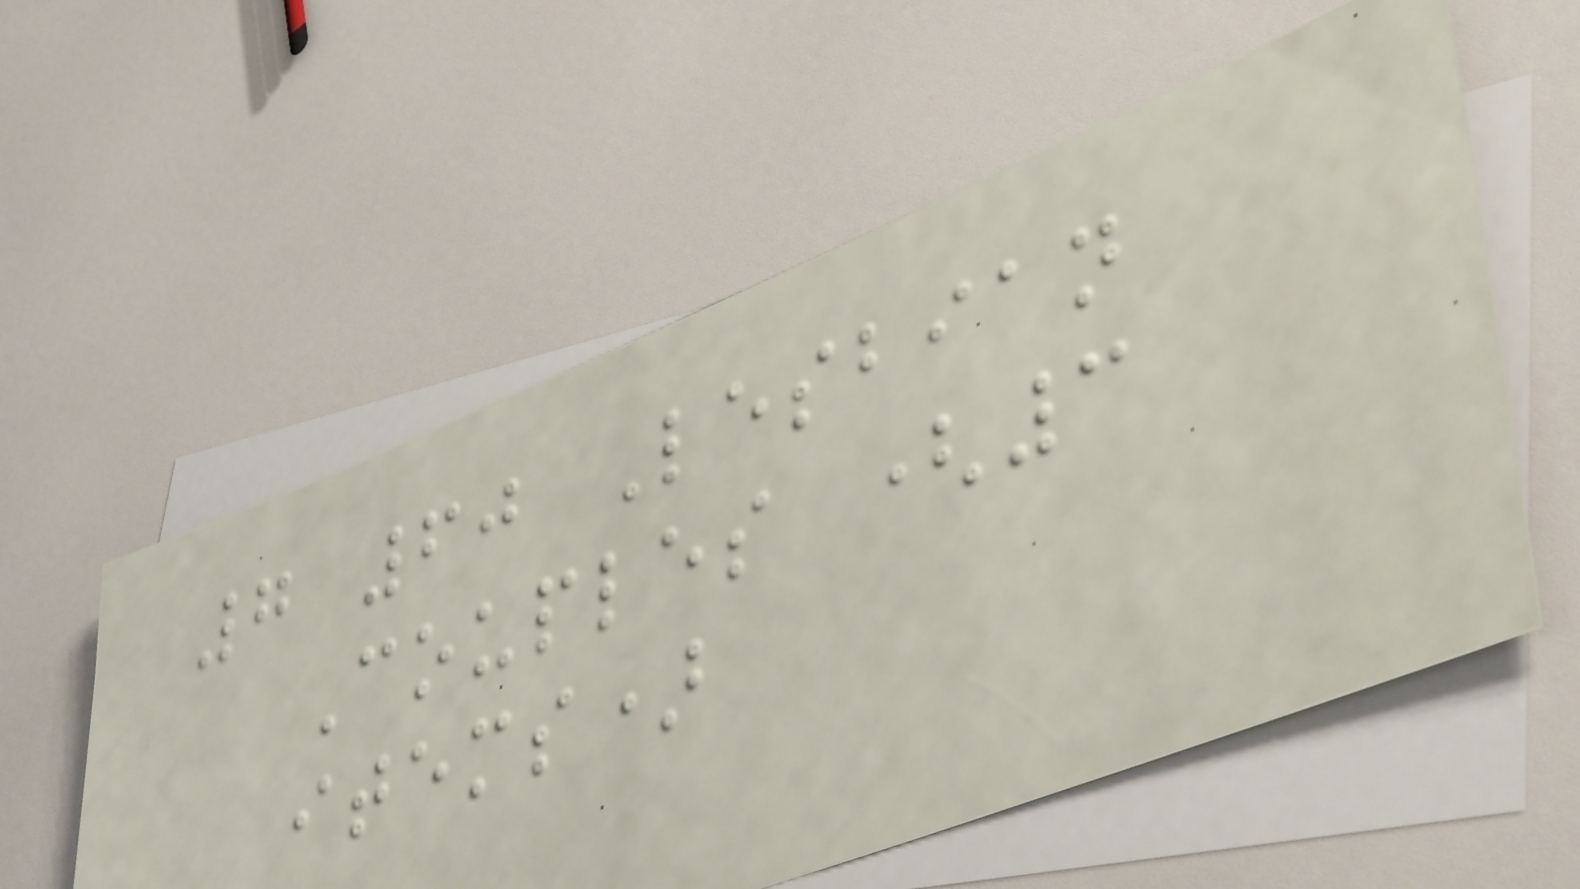7 60 Lesbian
Couples (3
items)
